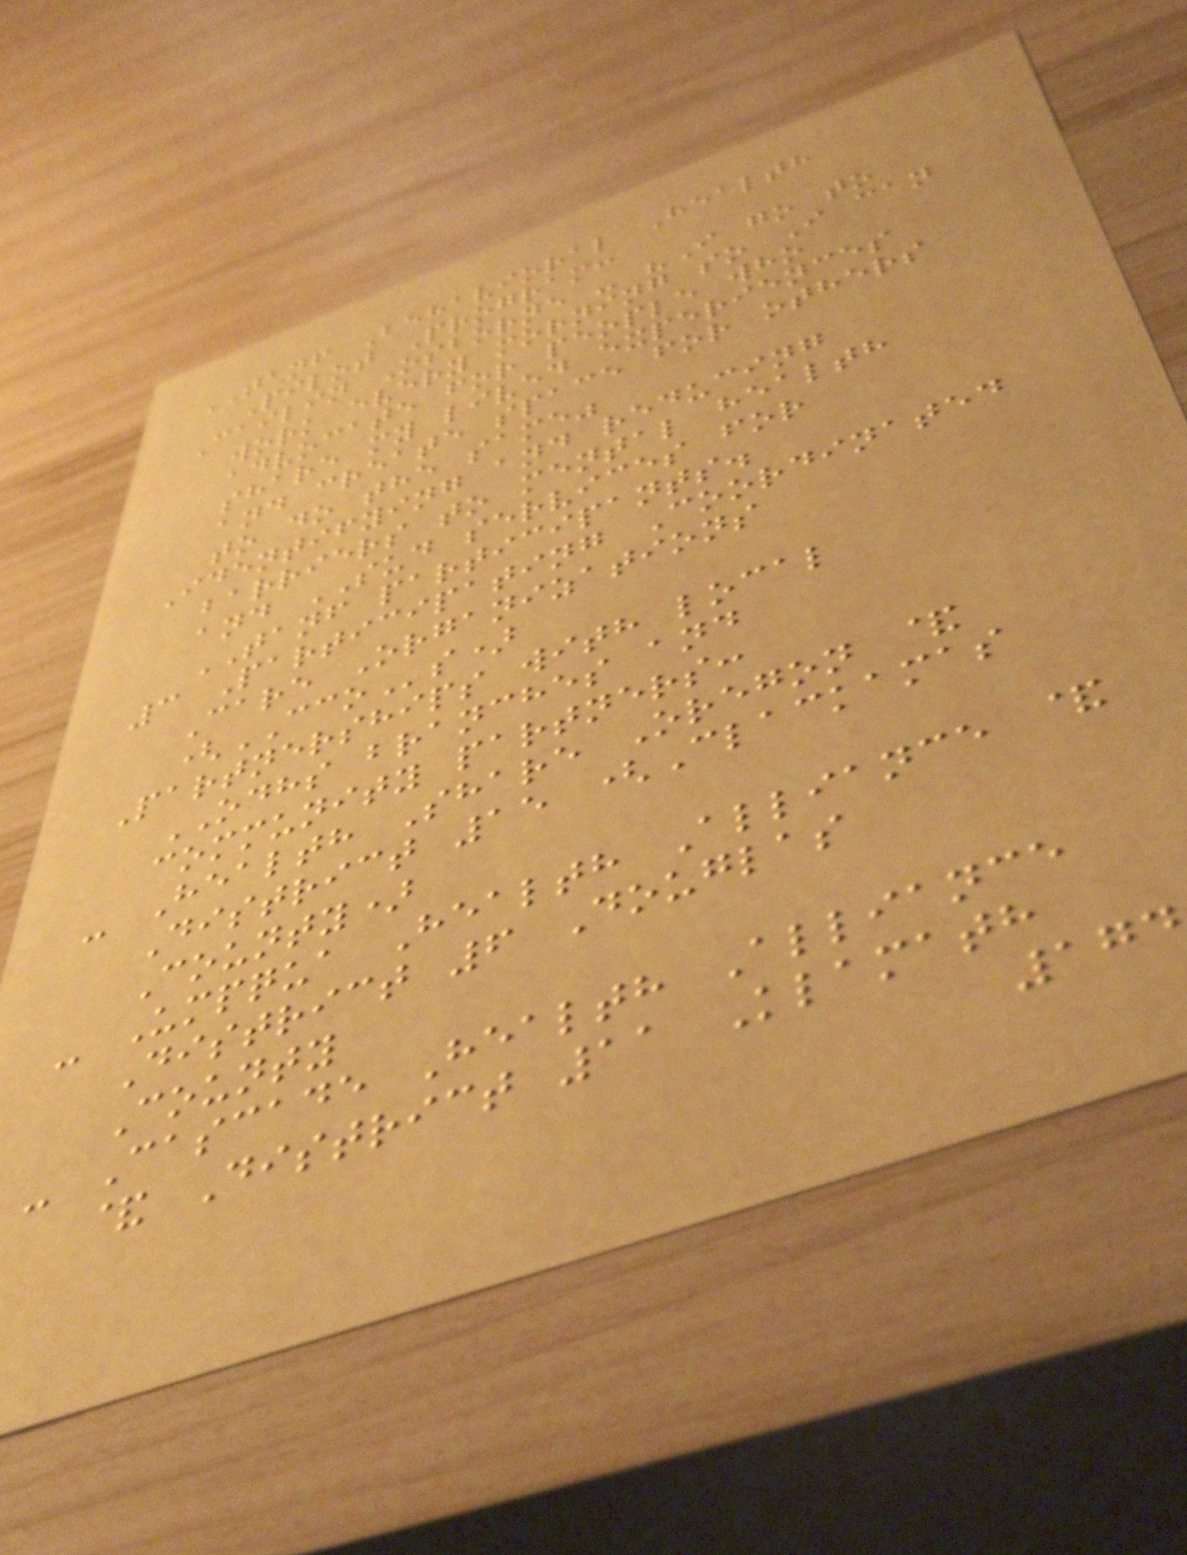TANF Behavioral Health
Pilot Program:
Cailin Osborne - "I go to
work every morning so I can
advocate for people who
share my lived experiences
and create space for others
to do the same"
Identifying and reducing
barriers to mental health
and SUD services for
TANF participants.
3 Participating Coordinated
Care Organizations
(CCOs)
Partnerships with local
ODHS branches and
community partners:
- Health Share Oregon &
District 15 (Clackamas
County)
- Umpqua Health Alliance &
District 6 Douglas
County
- Cascade Health Alliance
& District 11 Klamath
174
